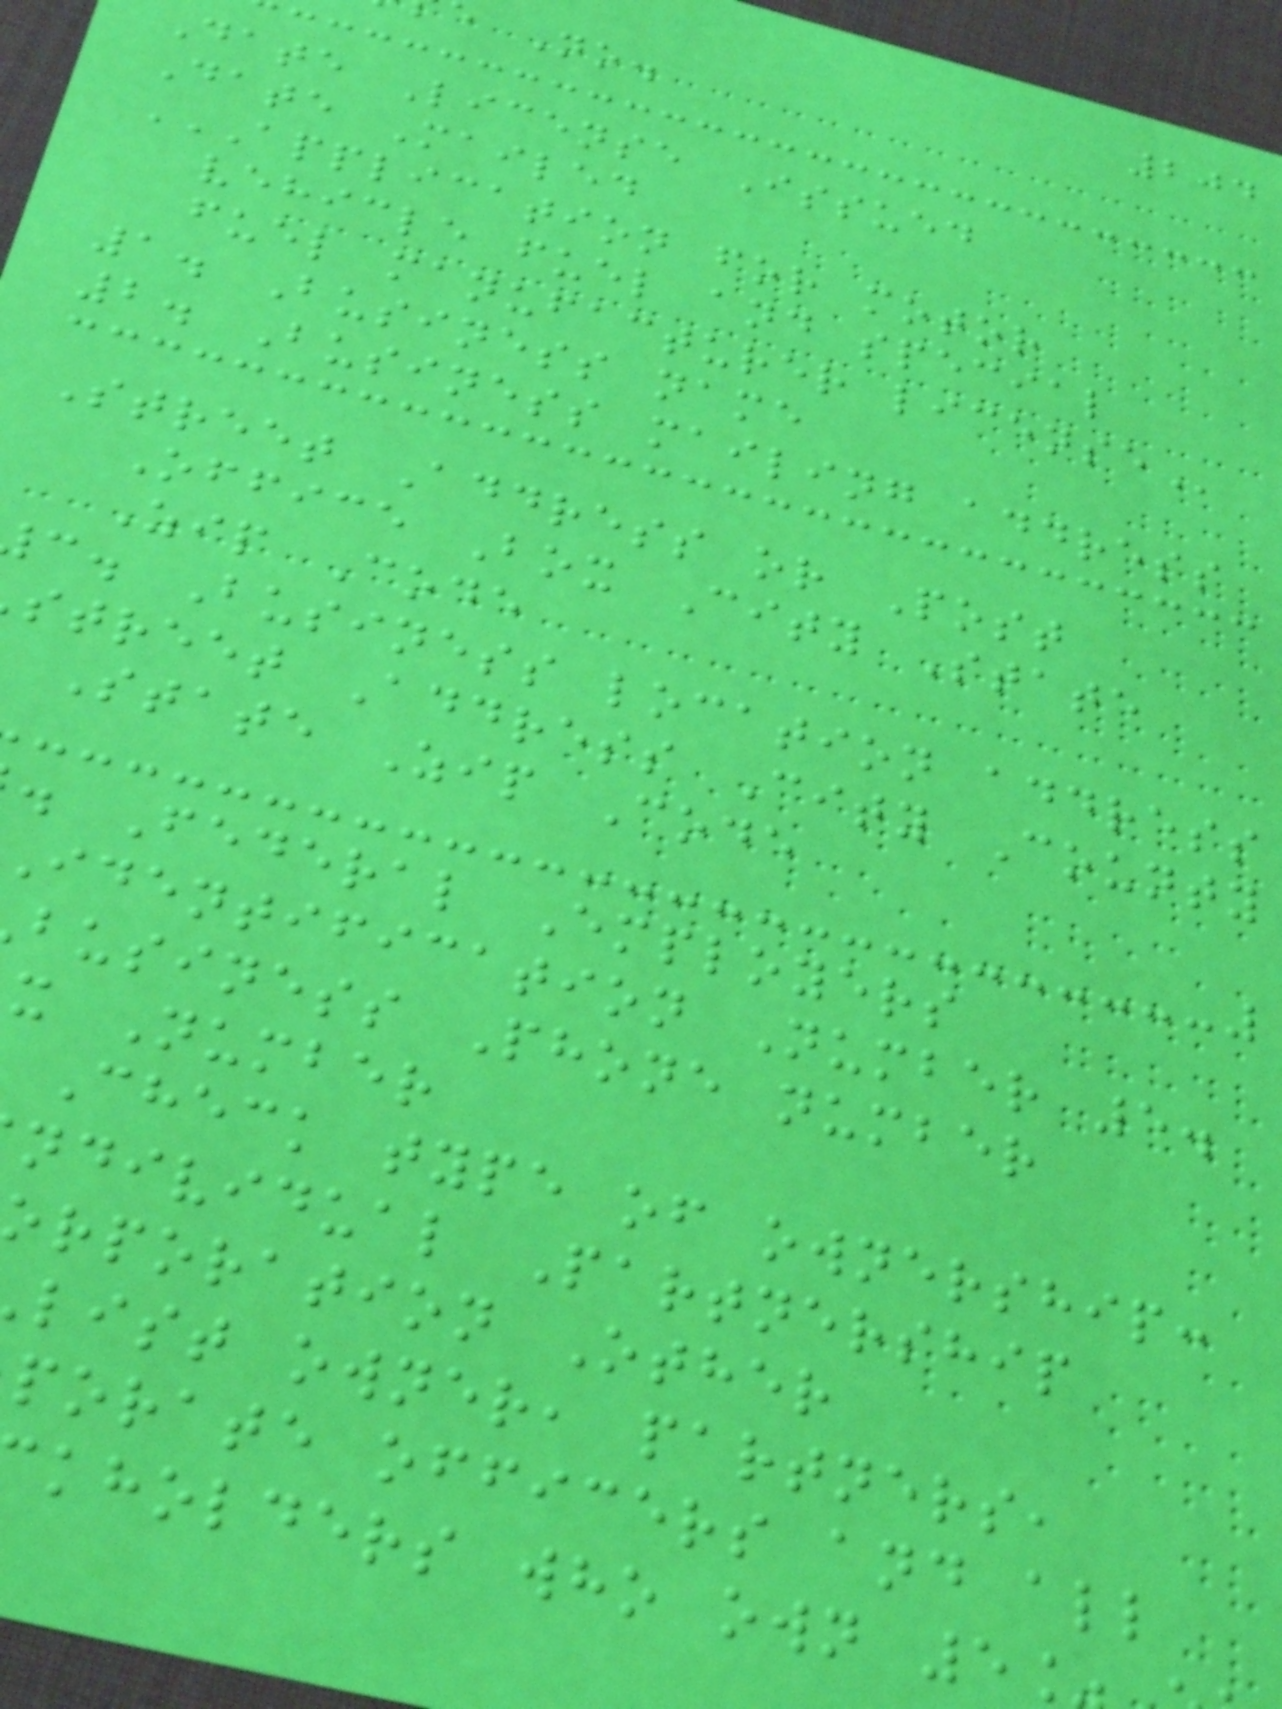204
No.
Date License Issued
Date Mailed
APPLICATION FOR MOTOR
vehicle fuel and special
fuel manufacturer
1. Business name
2. Business mailing address
Street Address or Post
Office Box City State
Zip Code
c. Business location address
street Address City County
State Zip Code
. Federal Employers
identification Number 5.
business Phone number
x Number
Check type of ownership:
ndividual Partnership
orporation Other
list owner, partners,
porate officers and all
kholders who own 5
